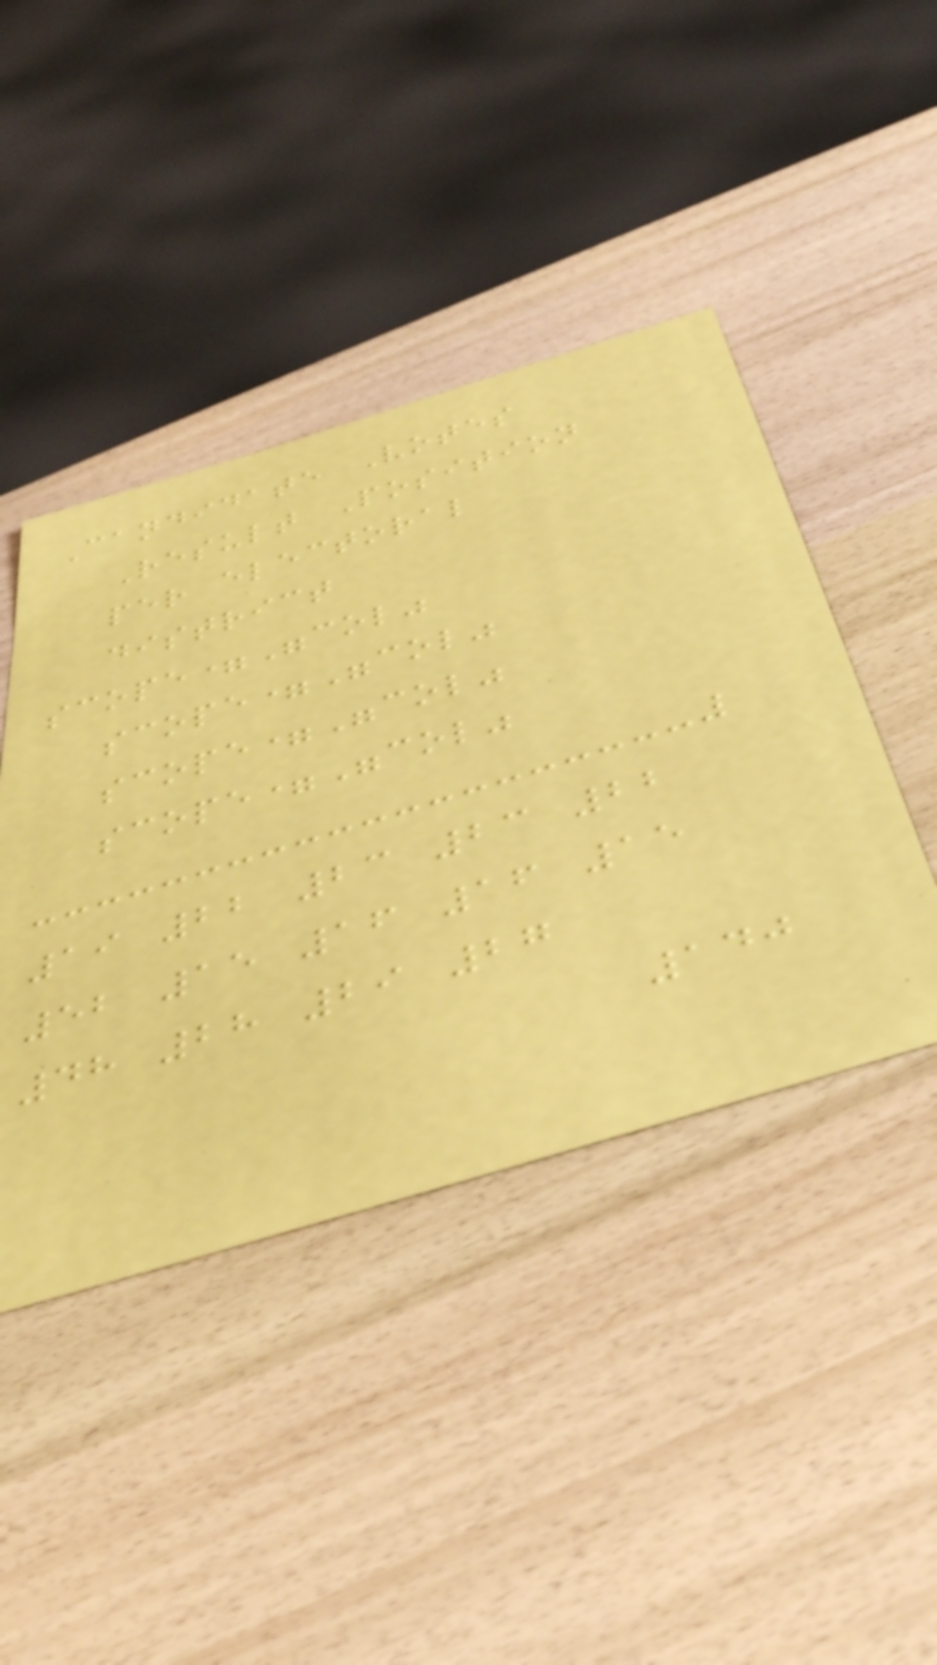Candidate Votes
Result Position
per electoral
district
scope="col"
scope="col"
scope="col"
scope="col"
19 22 23 23 22
52 15 16 16 15
48 28 29 27
140
